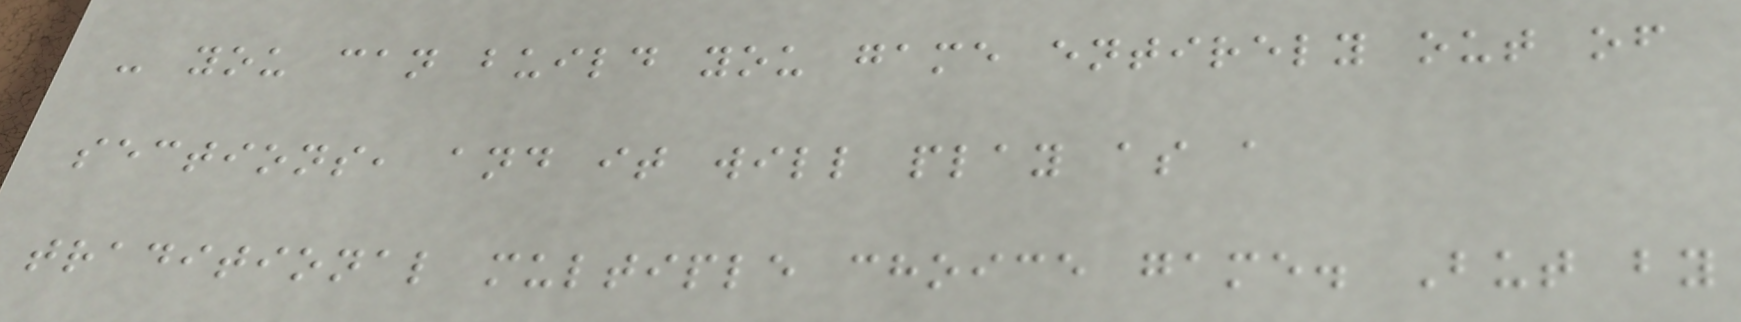- you can build you game entirely out of
sections, and it will play as a
traditional multiple choice game. But by
